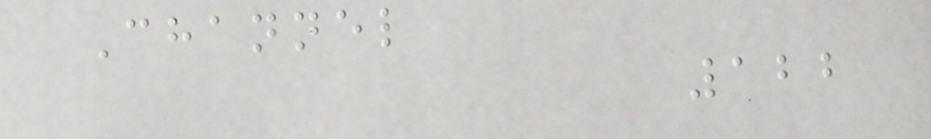Channel
122
